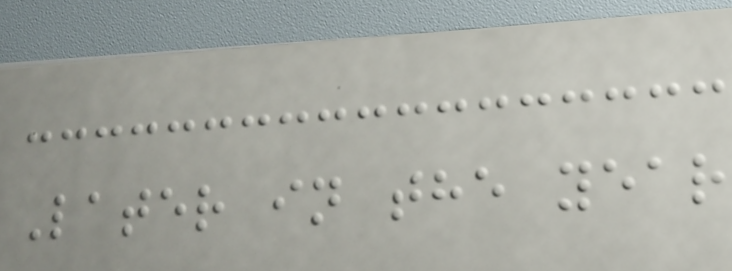Later in the year
